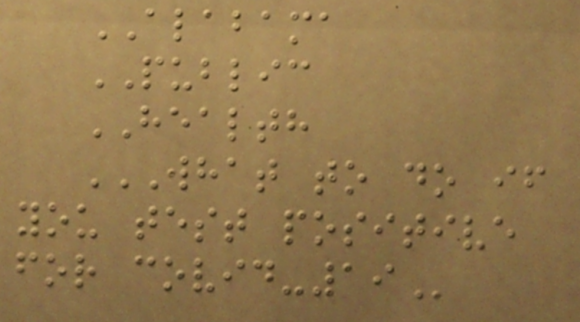ALABAMA
PUBLIC
HEALTH
WHAT TO DO IF
YOU TEST POSITIVE
FOR COVID-19
